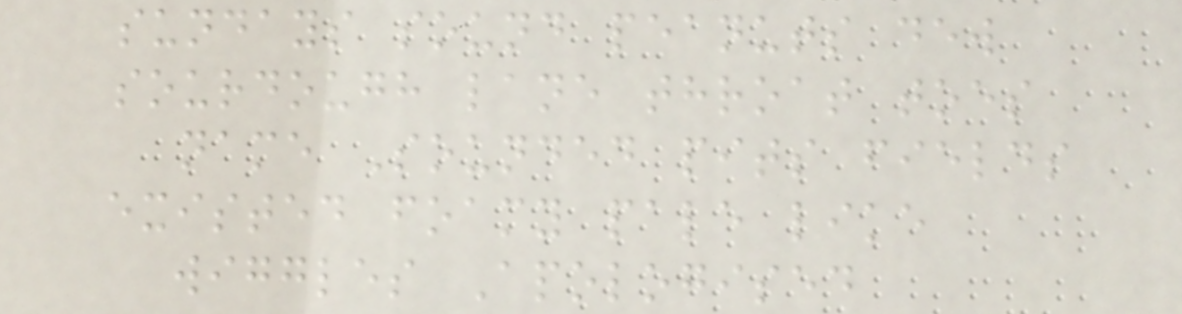sundays sound peanuts dew
sourdough lane throat toes
name Sounded pits fields
existed foamy pale like
wiggles Apologised
